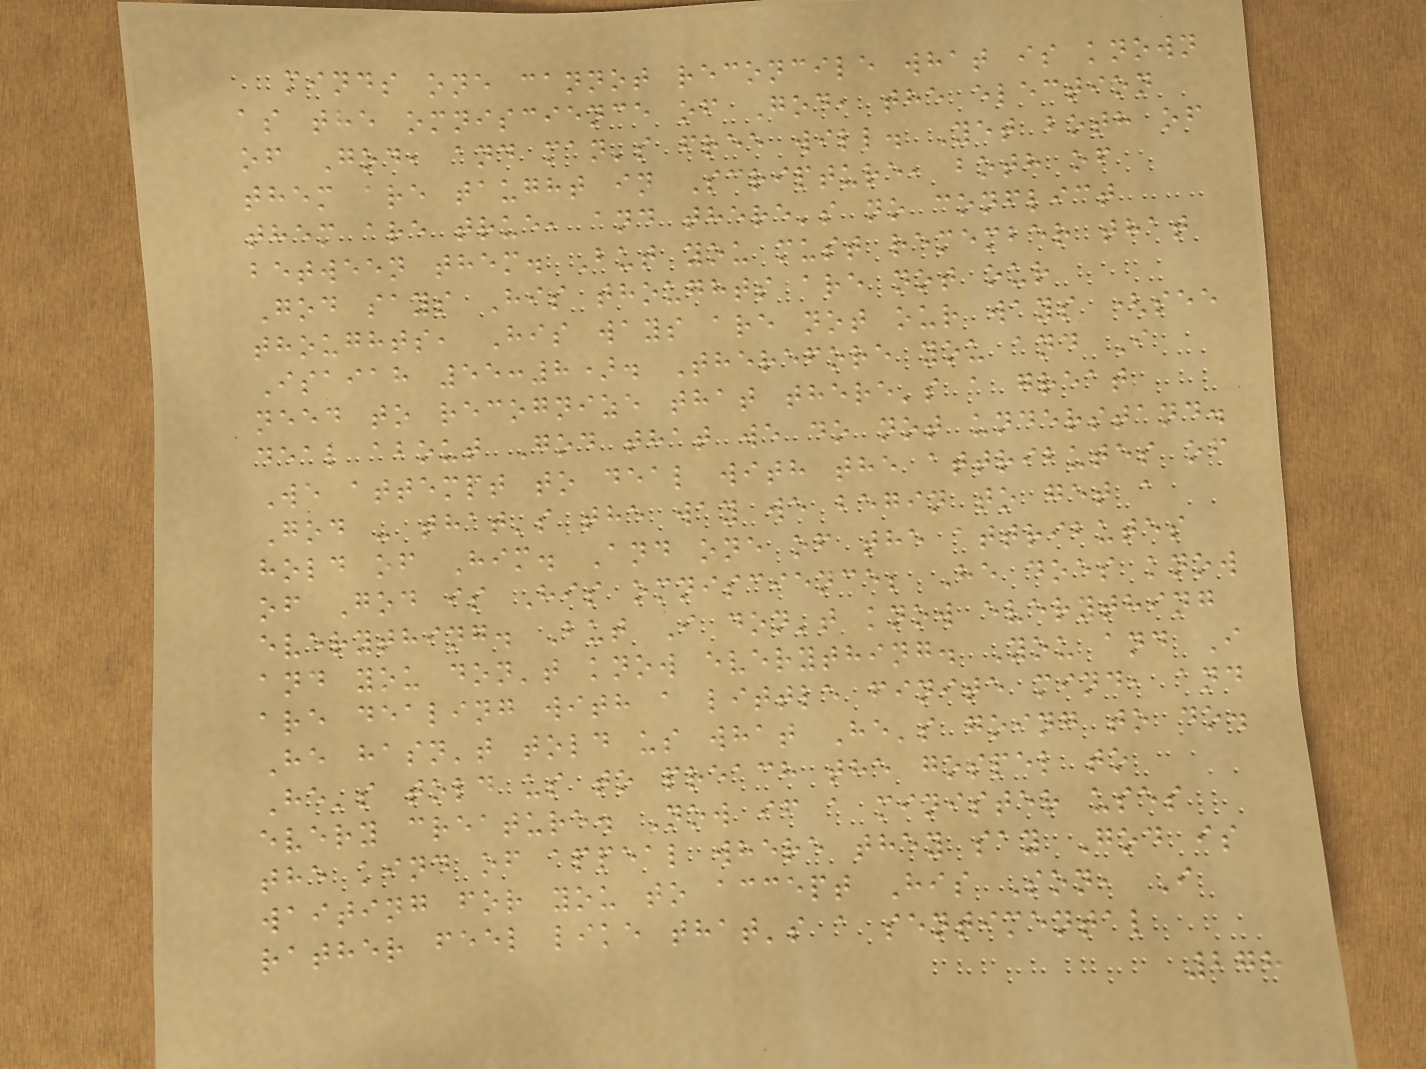minds one cannot reconcile what is known
as the omniscience of God, the election
of God, and man's free will. Yet both of
them are taught in Scripture, both of
them are true, and there's no conflict
between them. But you must remember that
God says His thoughts are not our
thoughts, His ways are not our ways (see
Isaiah 55:8). Therefore you and I
need to recognize that there's a great
deal about God that we do not understand.
We attempt to deal with the attributes of
God - that's the way we begin to get a
hold of Him. And one of the attributes
of God is His omniscience; He does know
everything. But I don't know everything
and you don't know everything. You and I
are dealing with a little finite mind, and
He hasn't told us what He's going to do.
He's told us to preach the gospel to
every creature. Now if a minister uses
the kind of appeal where they say God is
waiting for you to accept His Son, I
rather feel like that's a sentimental
278
